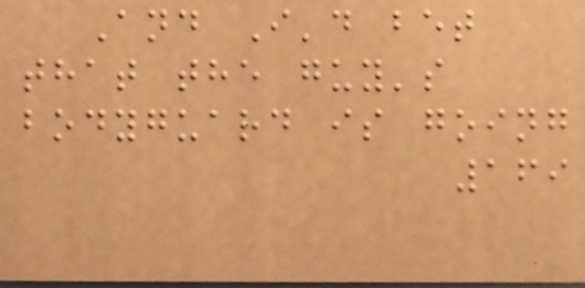And I'd bet
that the guy's
bodyguard is going
169
